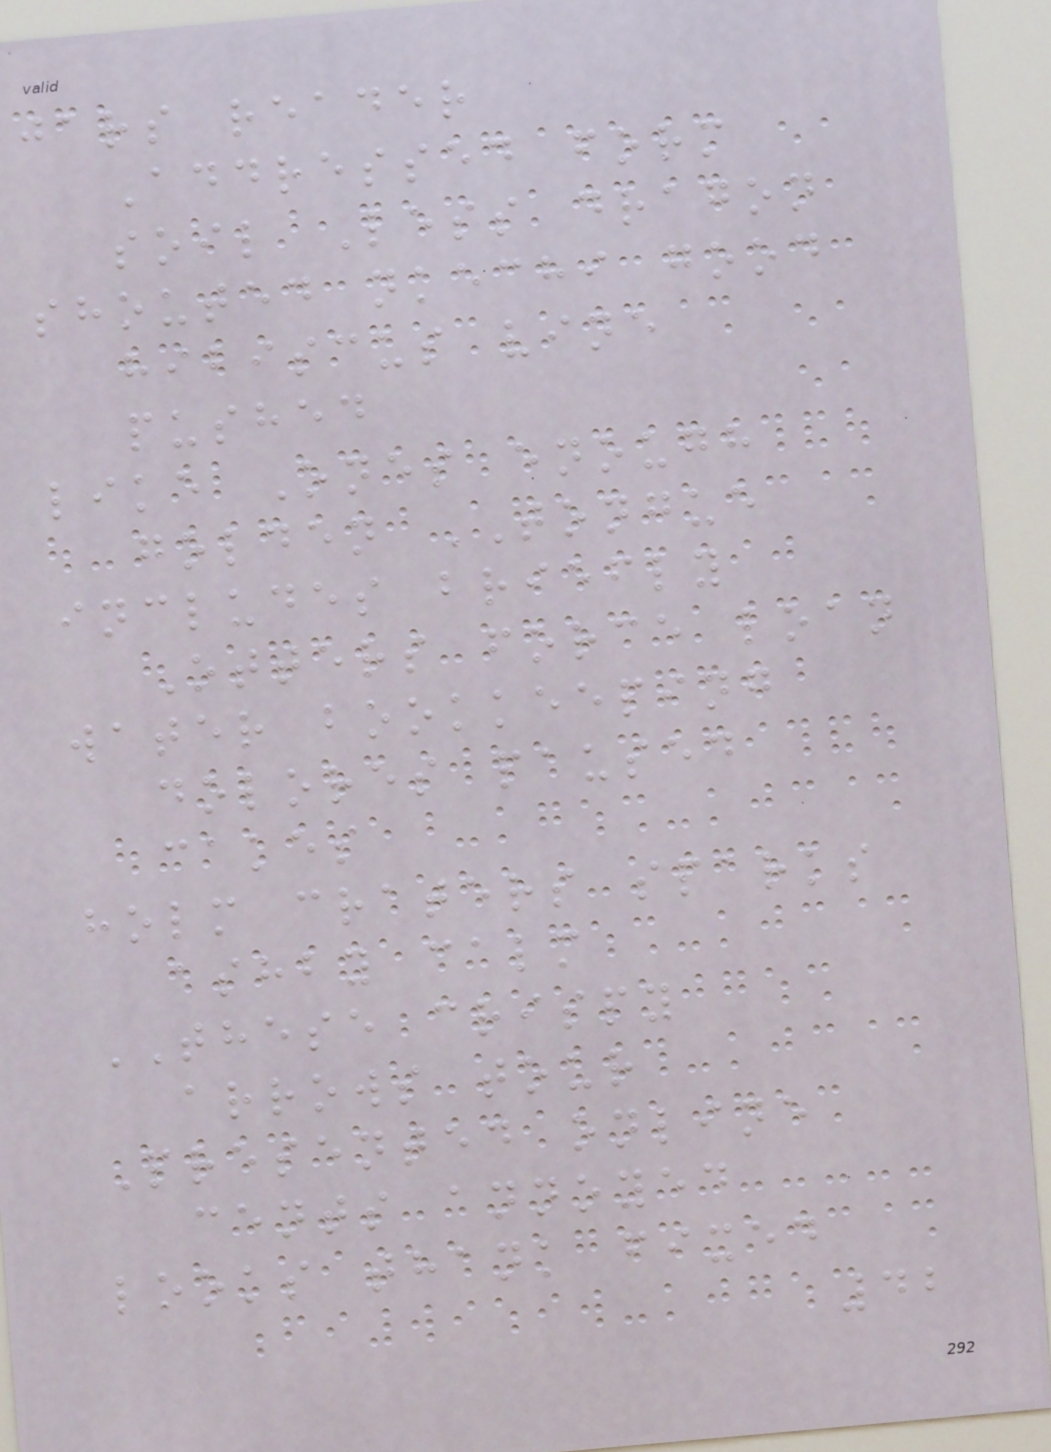jars reader
Addressed form
soil Less dragon
shouted nkechi good
hibiscus vine
pushed
like Ones enough
golden TONGUE
includes briefly
Otters force loan
water bookkeeping
dolores paused
cakes
holm craters sparks
ashby calm
THESE crispy
arrows tour
Presented online
cents annoyed
looks thank fixed
42
